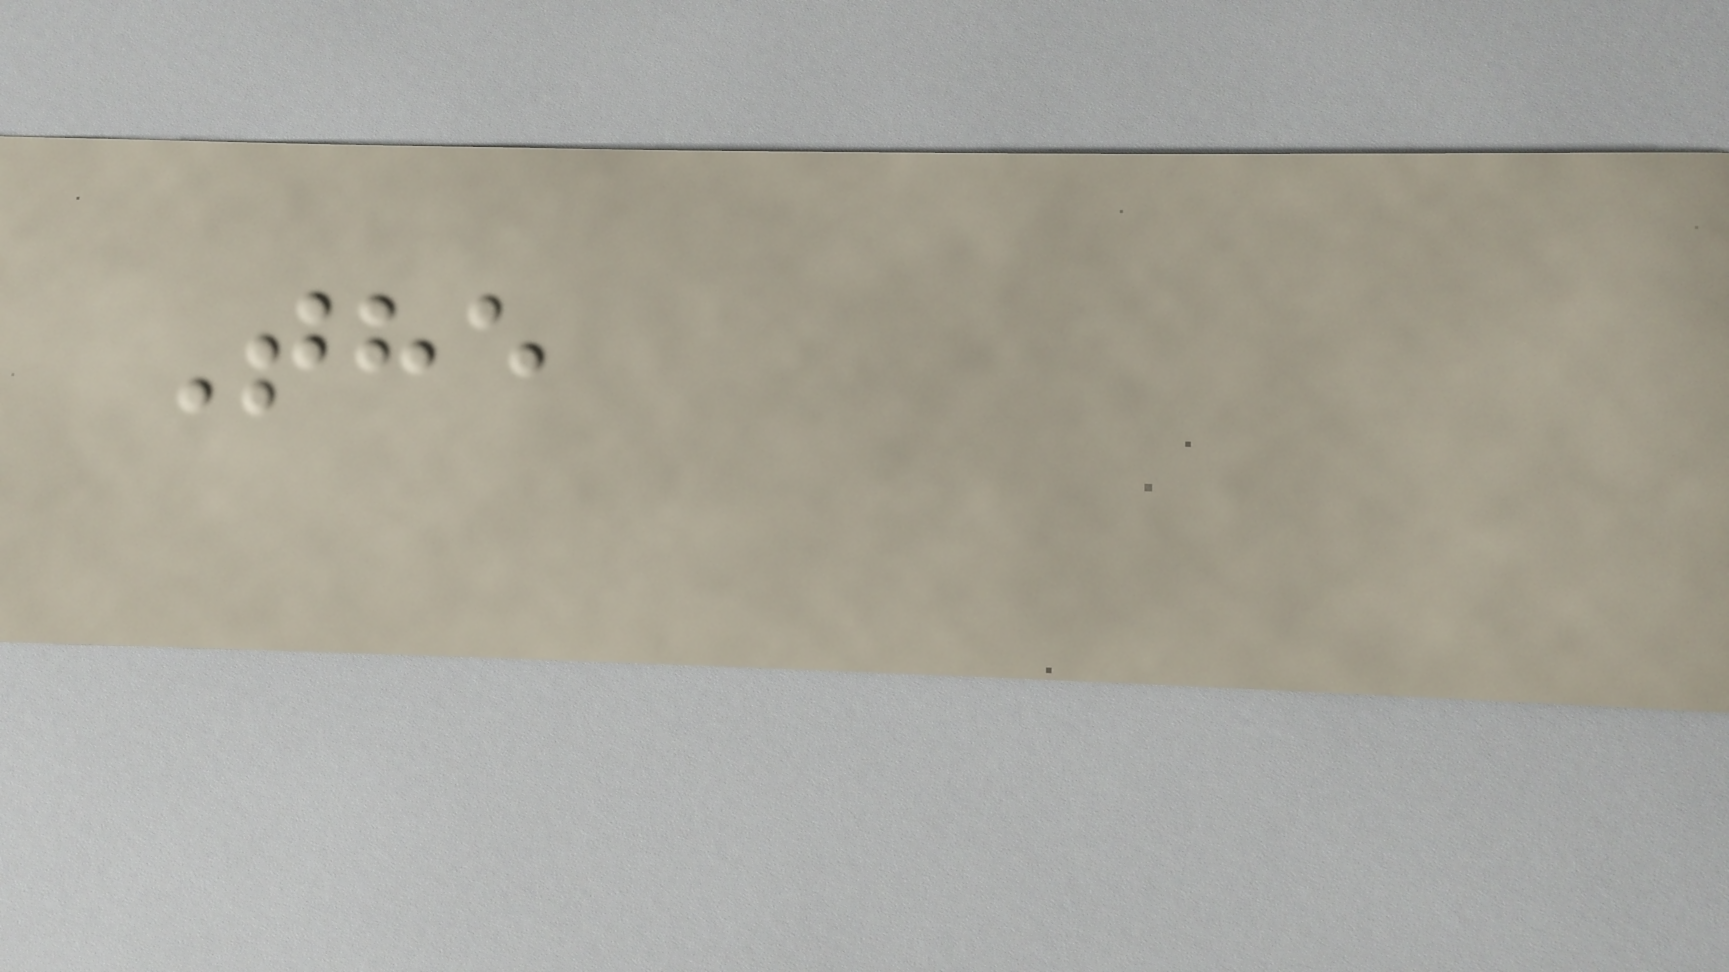The
